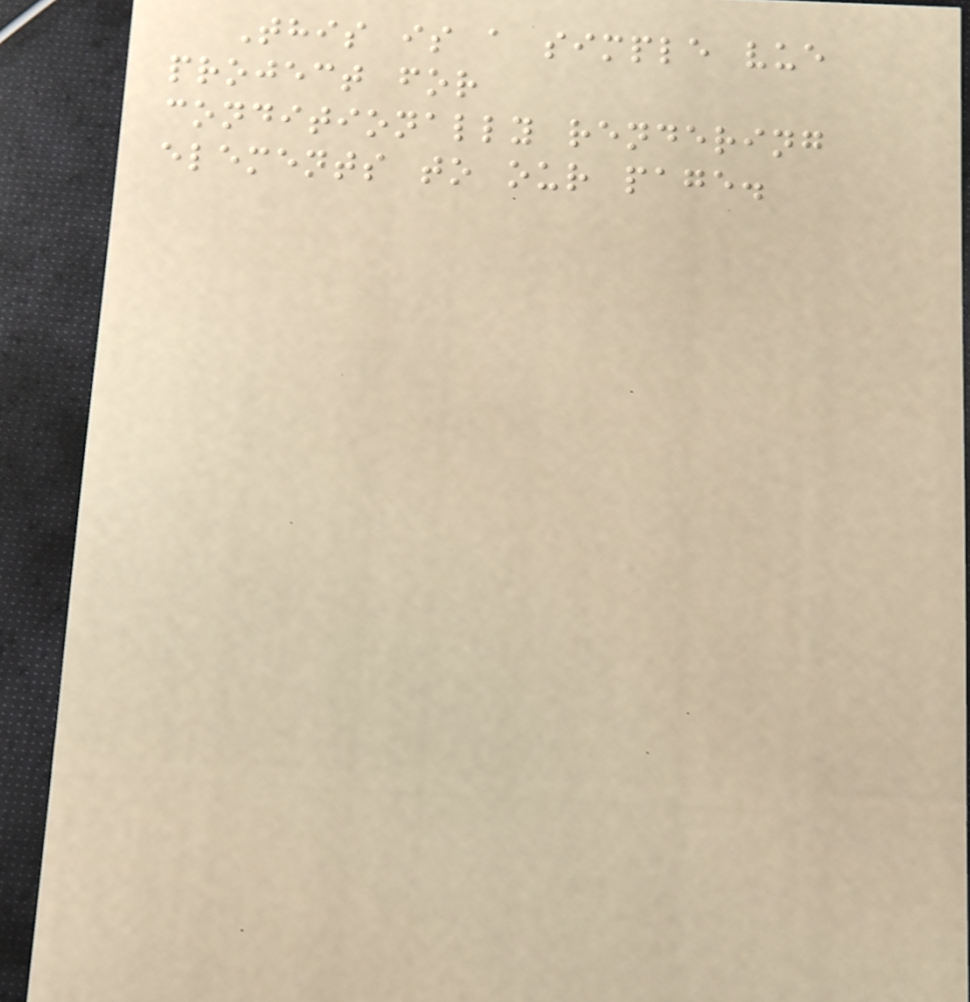This is a simple vue
project for
conditionally rendering
elements to our page.
